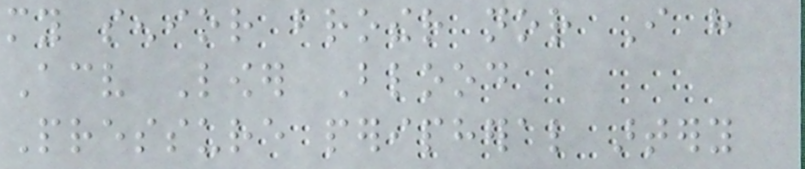my senior brother nor I have
Acv Lower Blood
Pressure peripheral artery
